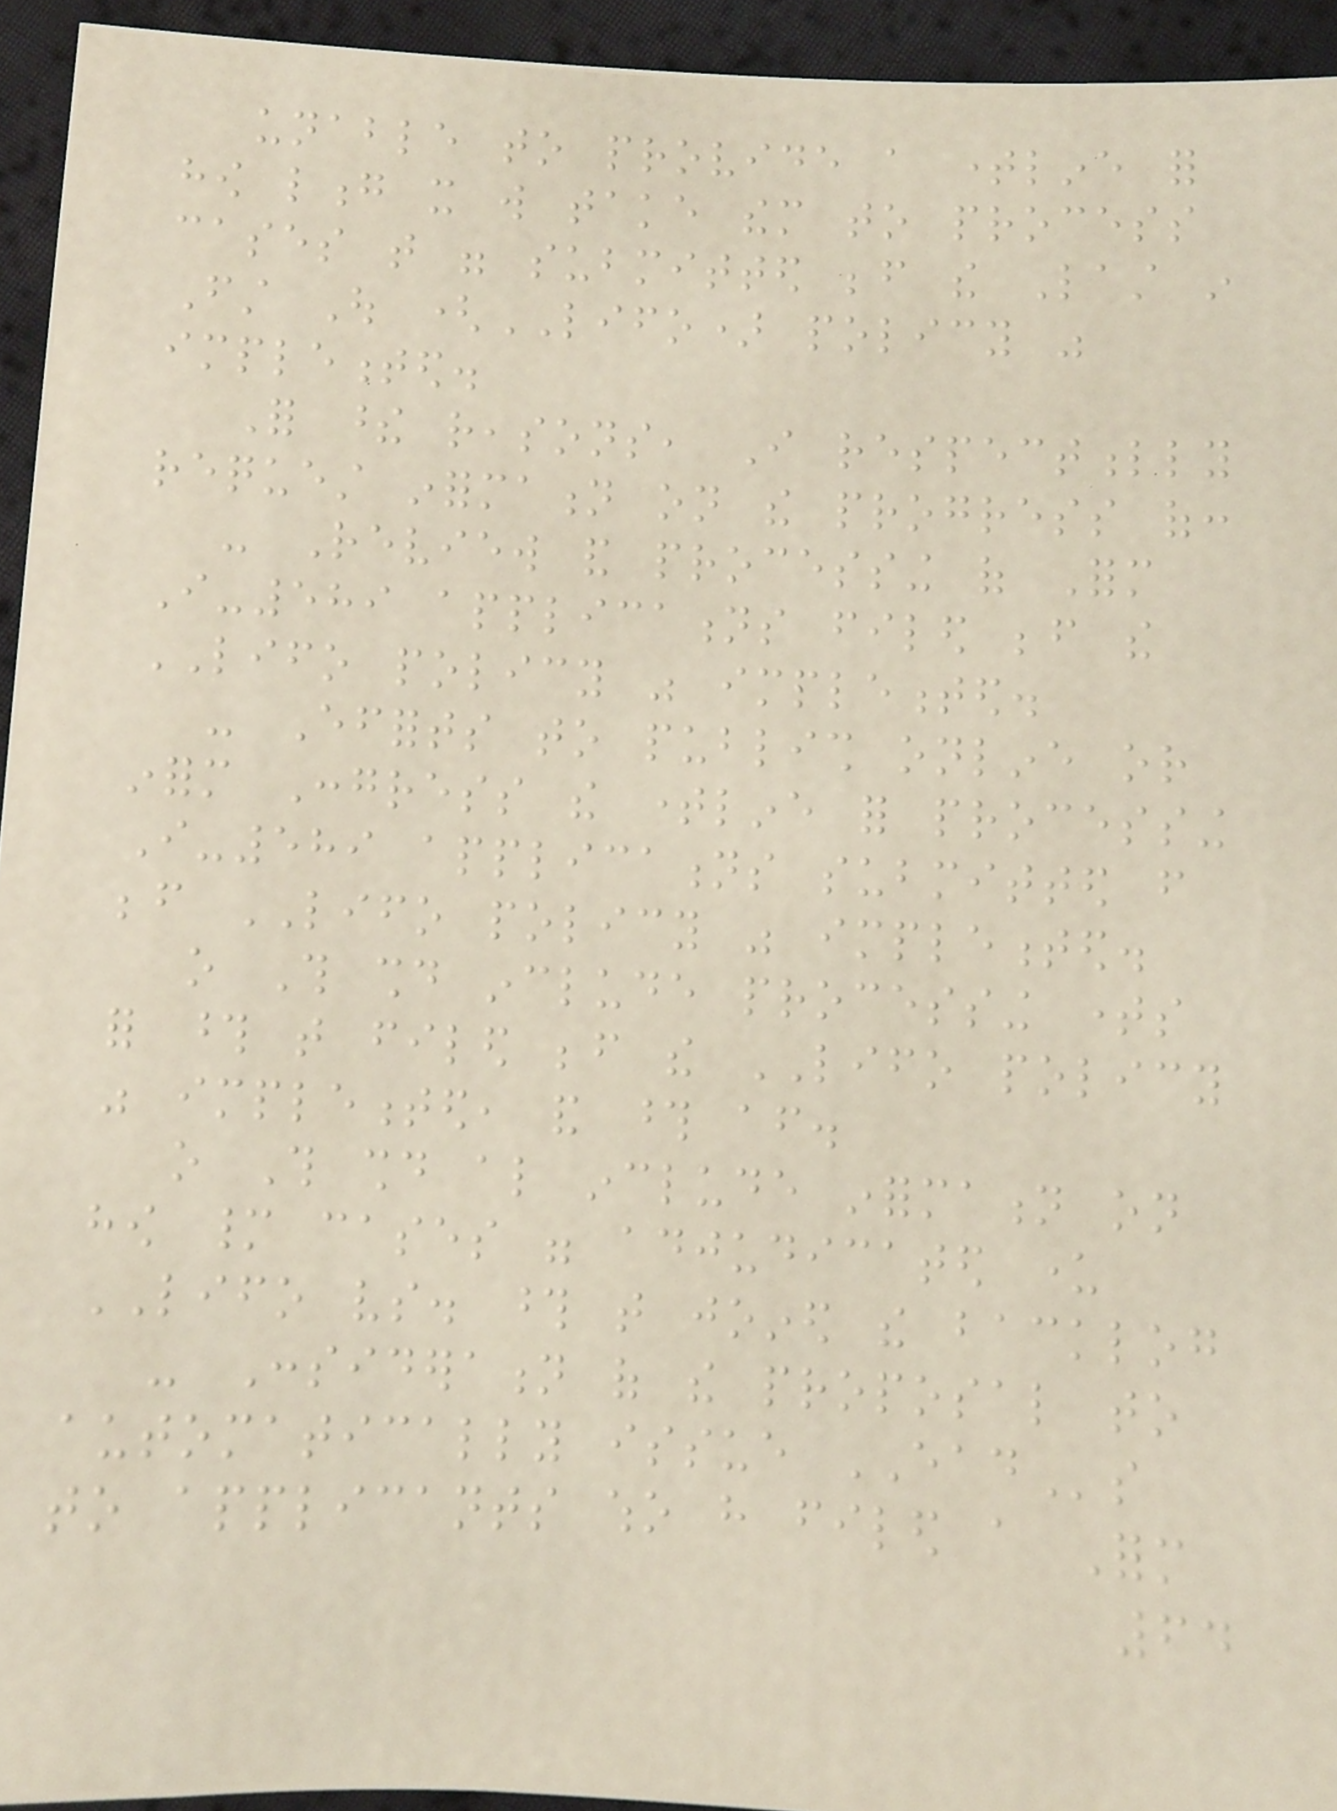unable to provide a timeline for
how long it will take them to process
cases that were submitted before the Last in
First Out (LIFO) policy was
implemented.
For these reasons, I respectfully
request information on the progress of:
- Review and processing of Form
I-589 applications filed before the
LIFO policy was implemented.
- Efforts to publish online or
inform Congress the timeline for processing
I-589 applications submitted from
before LIFO policy was implemented.
o This should include processing times
for those that filed before the LIFO policy
was implemented, and those after.
o This should also include information on
how many cases were adjudicated under
LIFO vs. those that joined the backlog
- Consideration of the proposal to
automatically issue EADs
to applicants who have filed a Form
64
